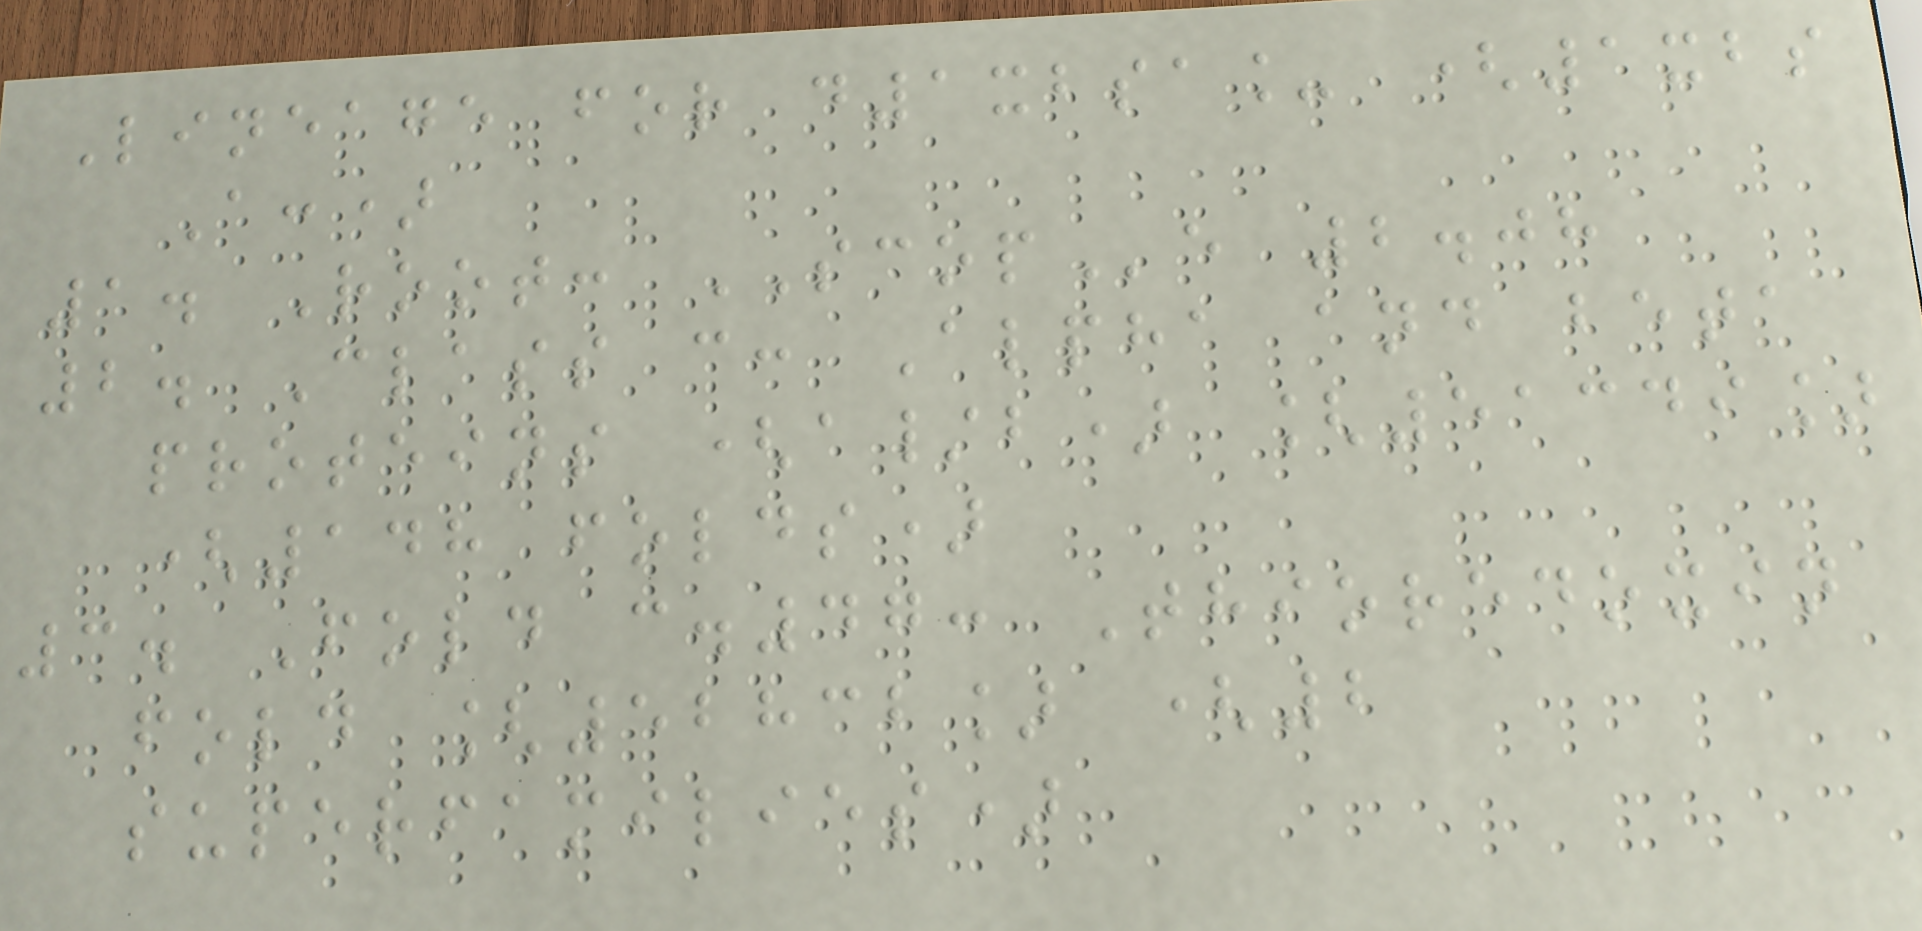Lineage for d1xbsa_ (1xbs
A:)
1. Root: SCOPe 2.08
2. Class c: Alpha and beta
proteins (a/b) [51349]
(148 folds)
3. Fold c.47: Thioredoxin
fold [52832] (2
superfamilies)
